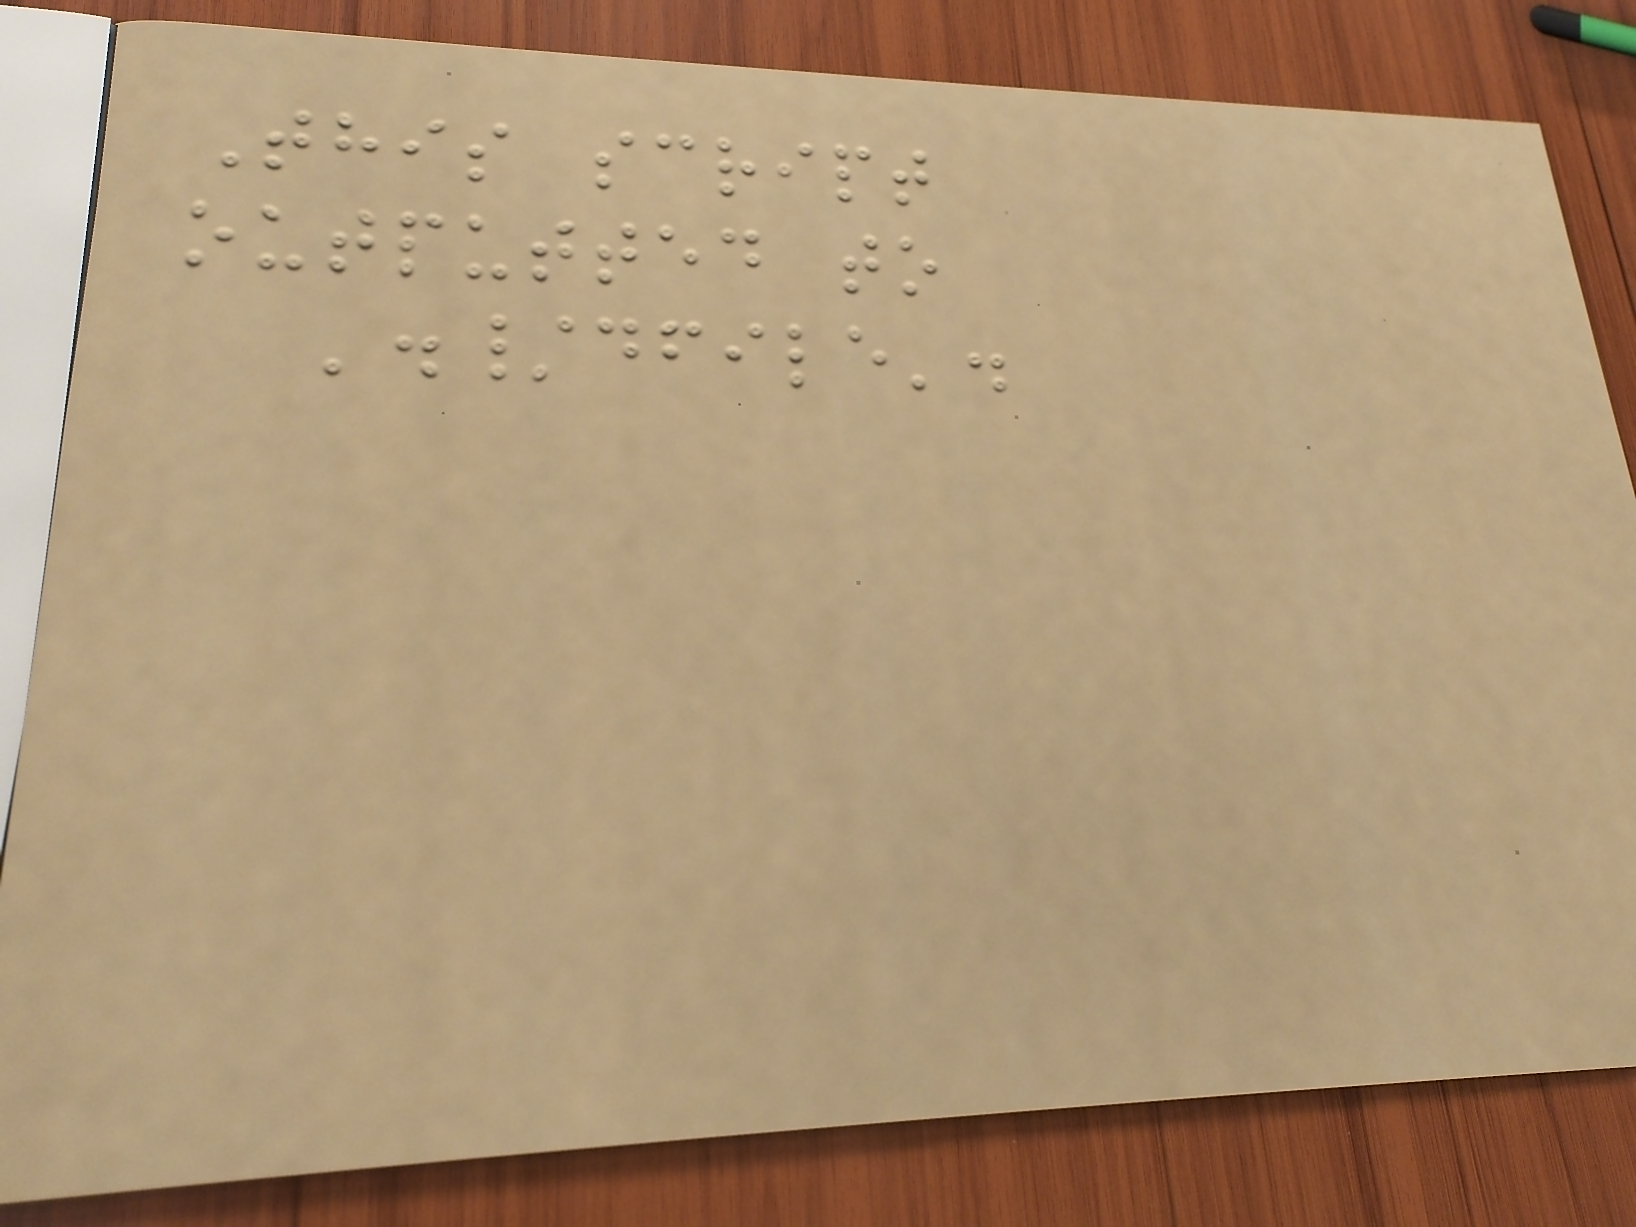This script
outputted to
'./dfile'.
